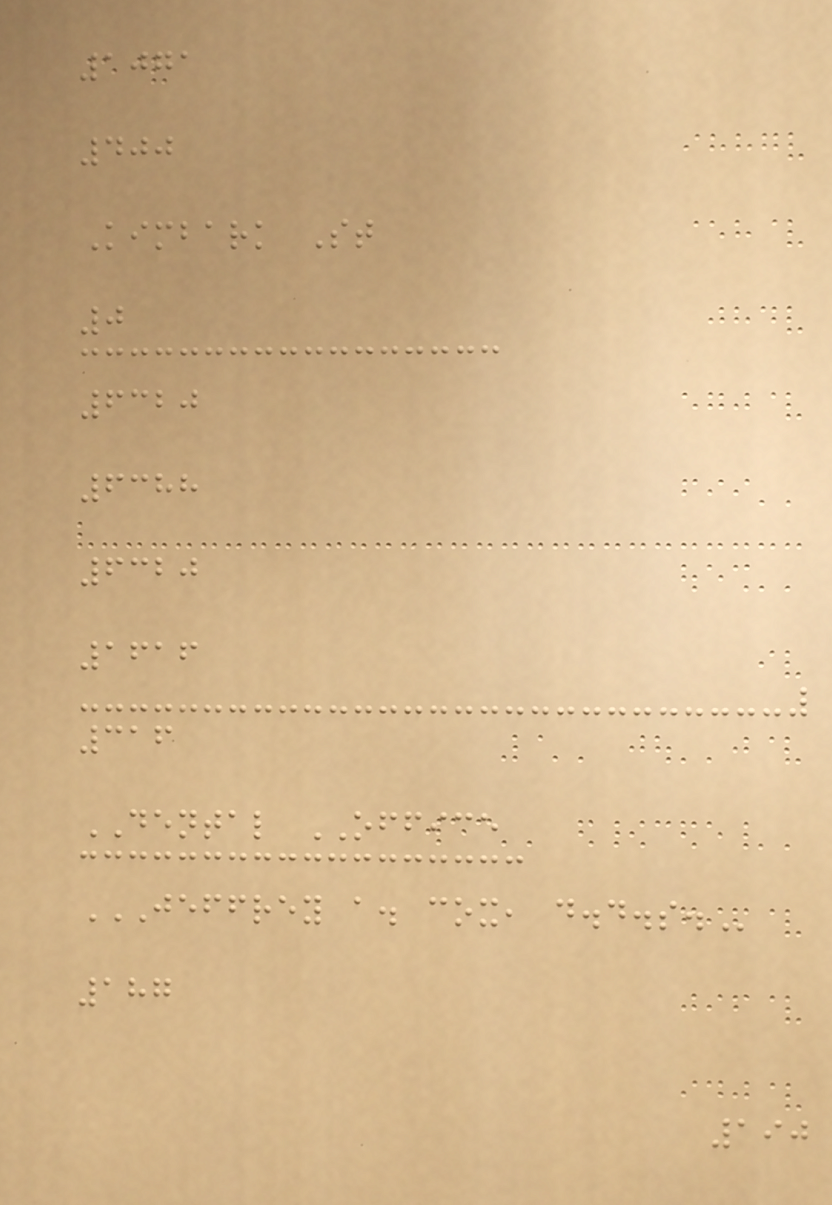1071
400
Kimbark St
0
6320
6388
6320
1616
316
DENTAL OFFICE
JEFFREY A. COX, D.D.S.
187
190
